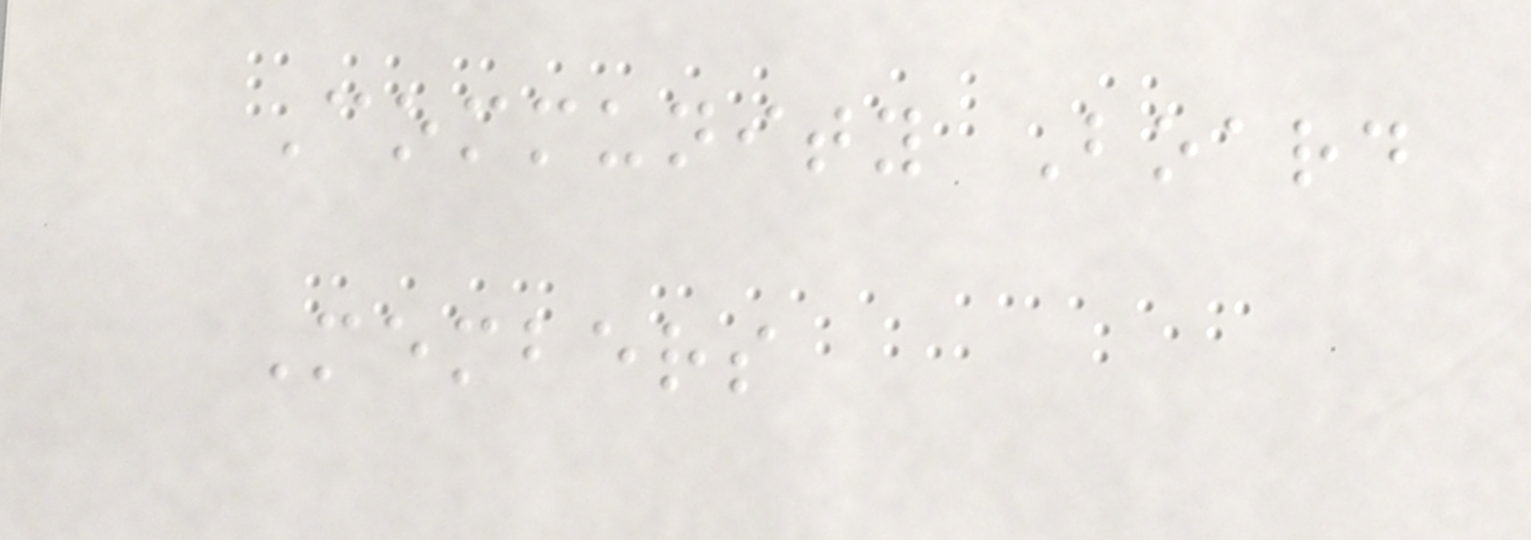Community Board
Members
